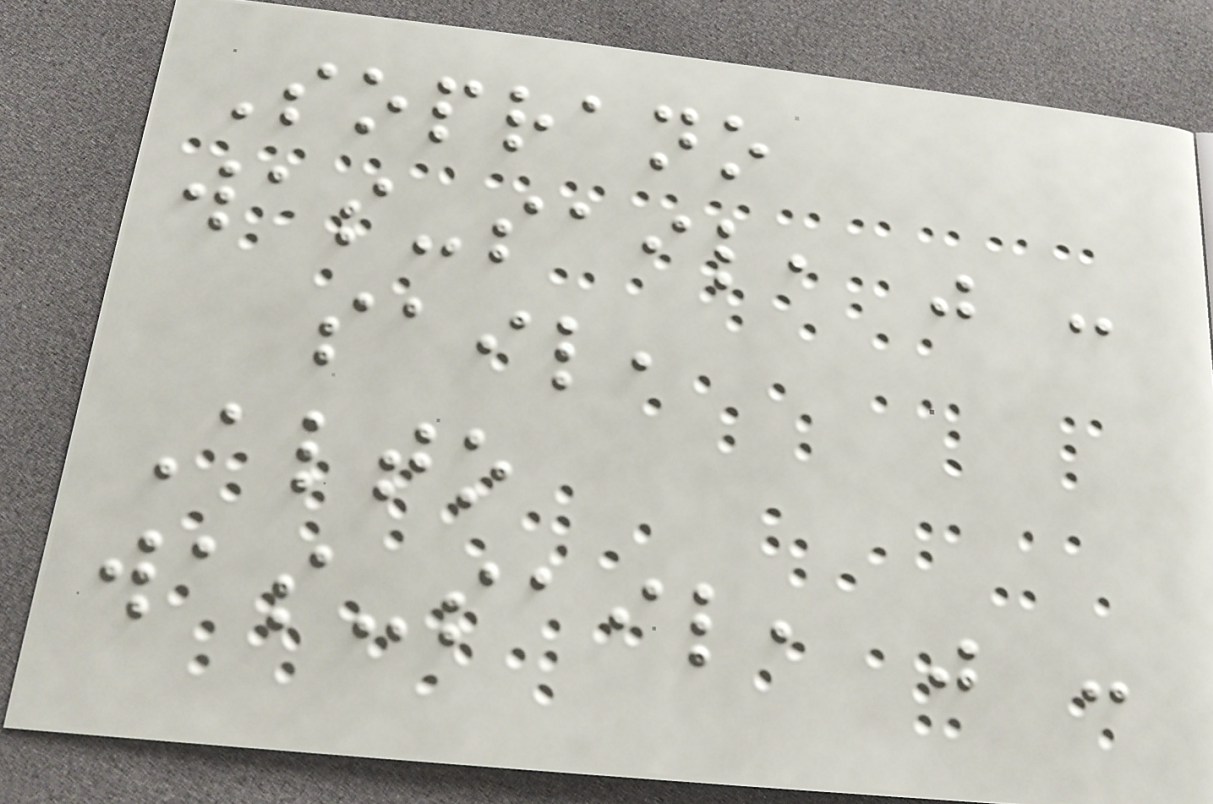Soprano
was-sail, was -
sail,
Alto
was-sail, was -
